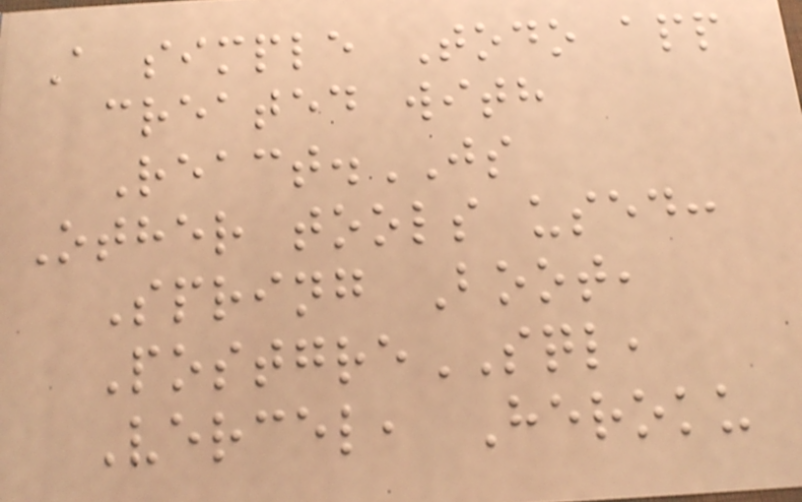A simple Todo app
created with
React.JS
Other tools used:
Spring Boot,
PostgreSQL,
Vercel, Heroku
